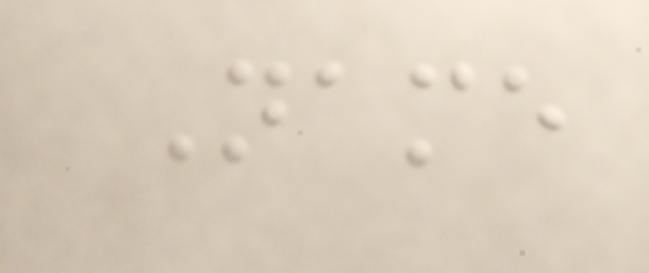Name
